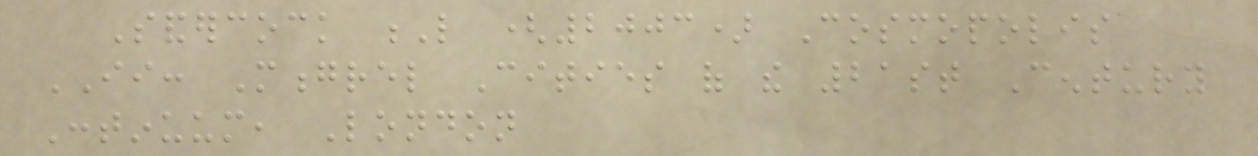Sandercock L (2003) Cosmopolis
II: Mongrel Cities of the 21st Century
Continuum, London
